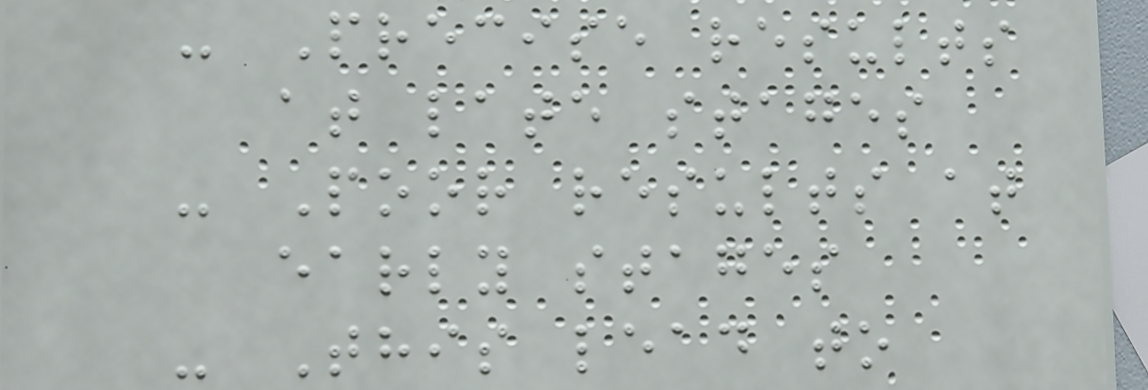- Precise results
at late stages
- Poor results at
early stages
- This lead to
